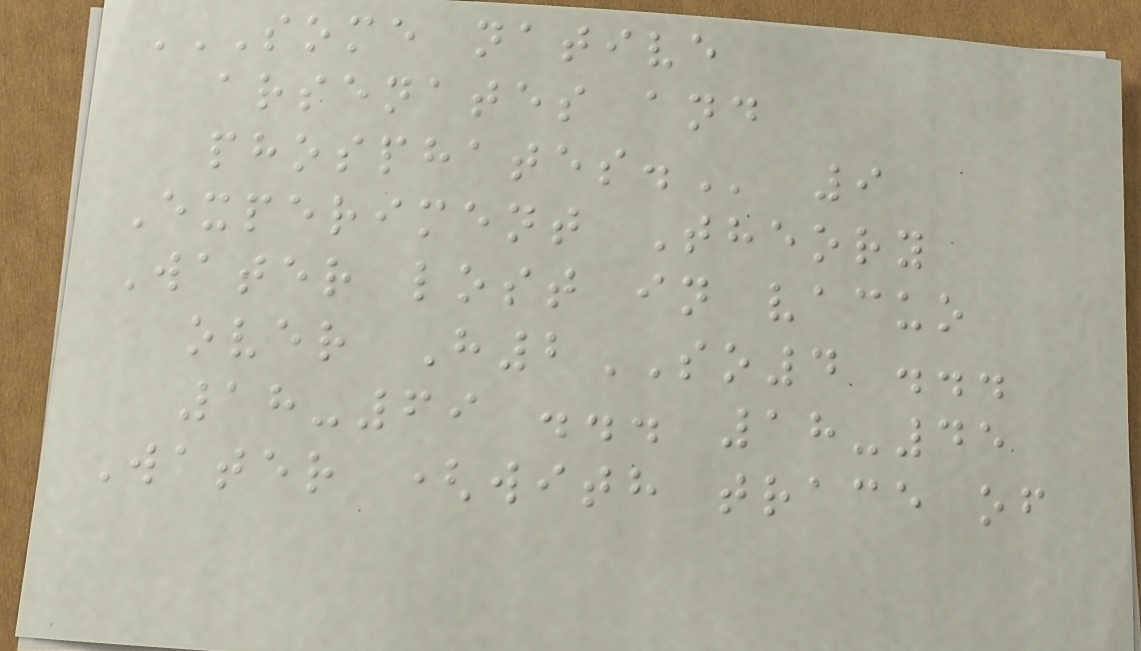SOME NATIVE
ARSENATES AND
PHOSPHATES. 9
Experiment Theory
Water lost in vacuo
over H2SO4 ...
18-69 ... 18-45
Water (with trace of
